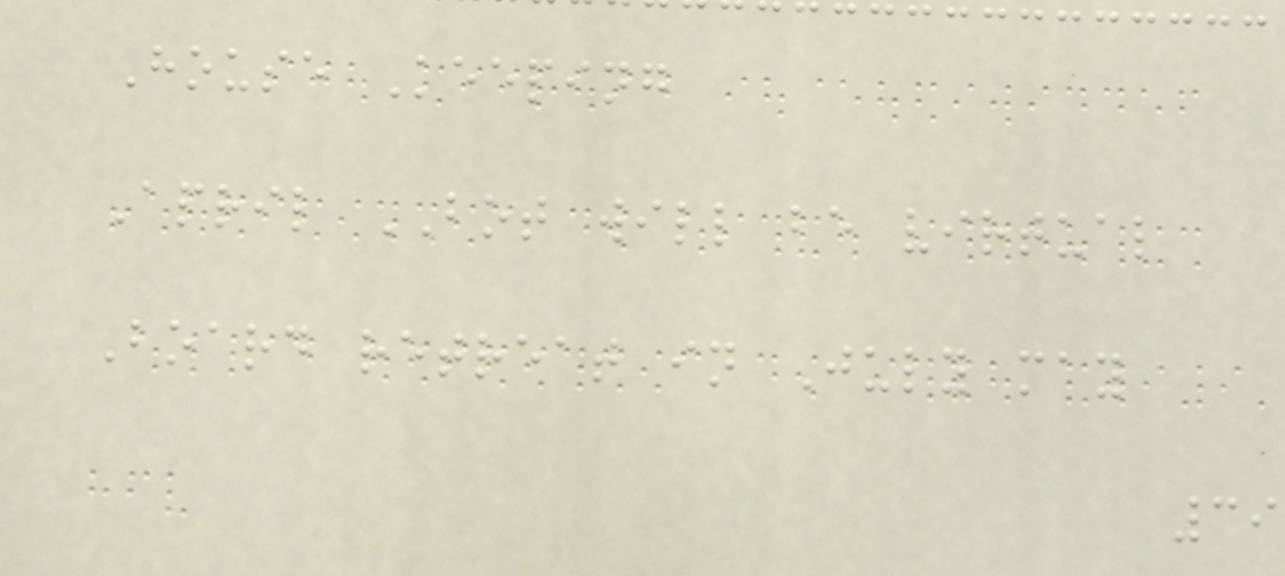House Keeping
April BOT will be virtual
Board retreat in July may
39
